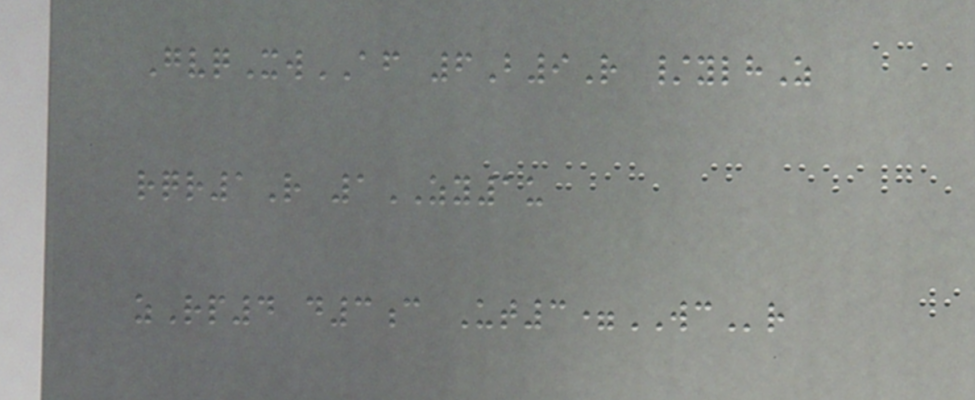GvqXwAF 6B9R /ylhZ
rqr1R 1ZY1u
zRp4 d3c Ut3=WCr
